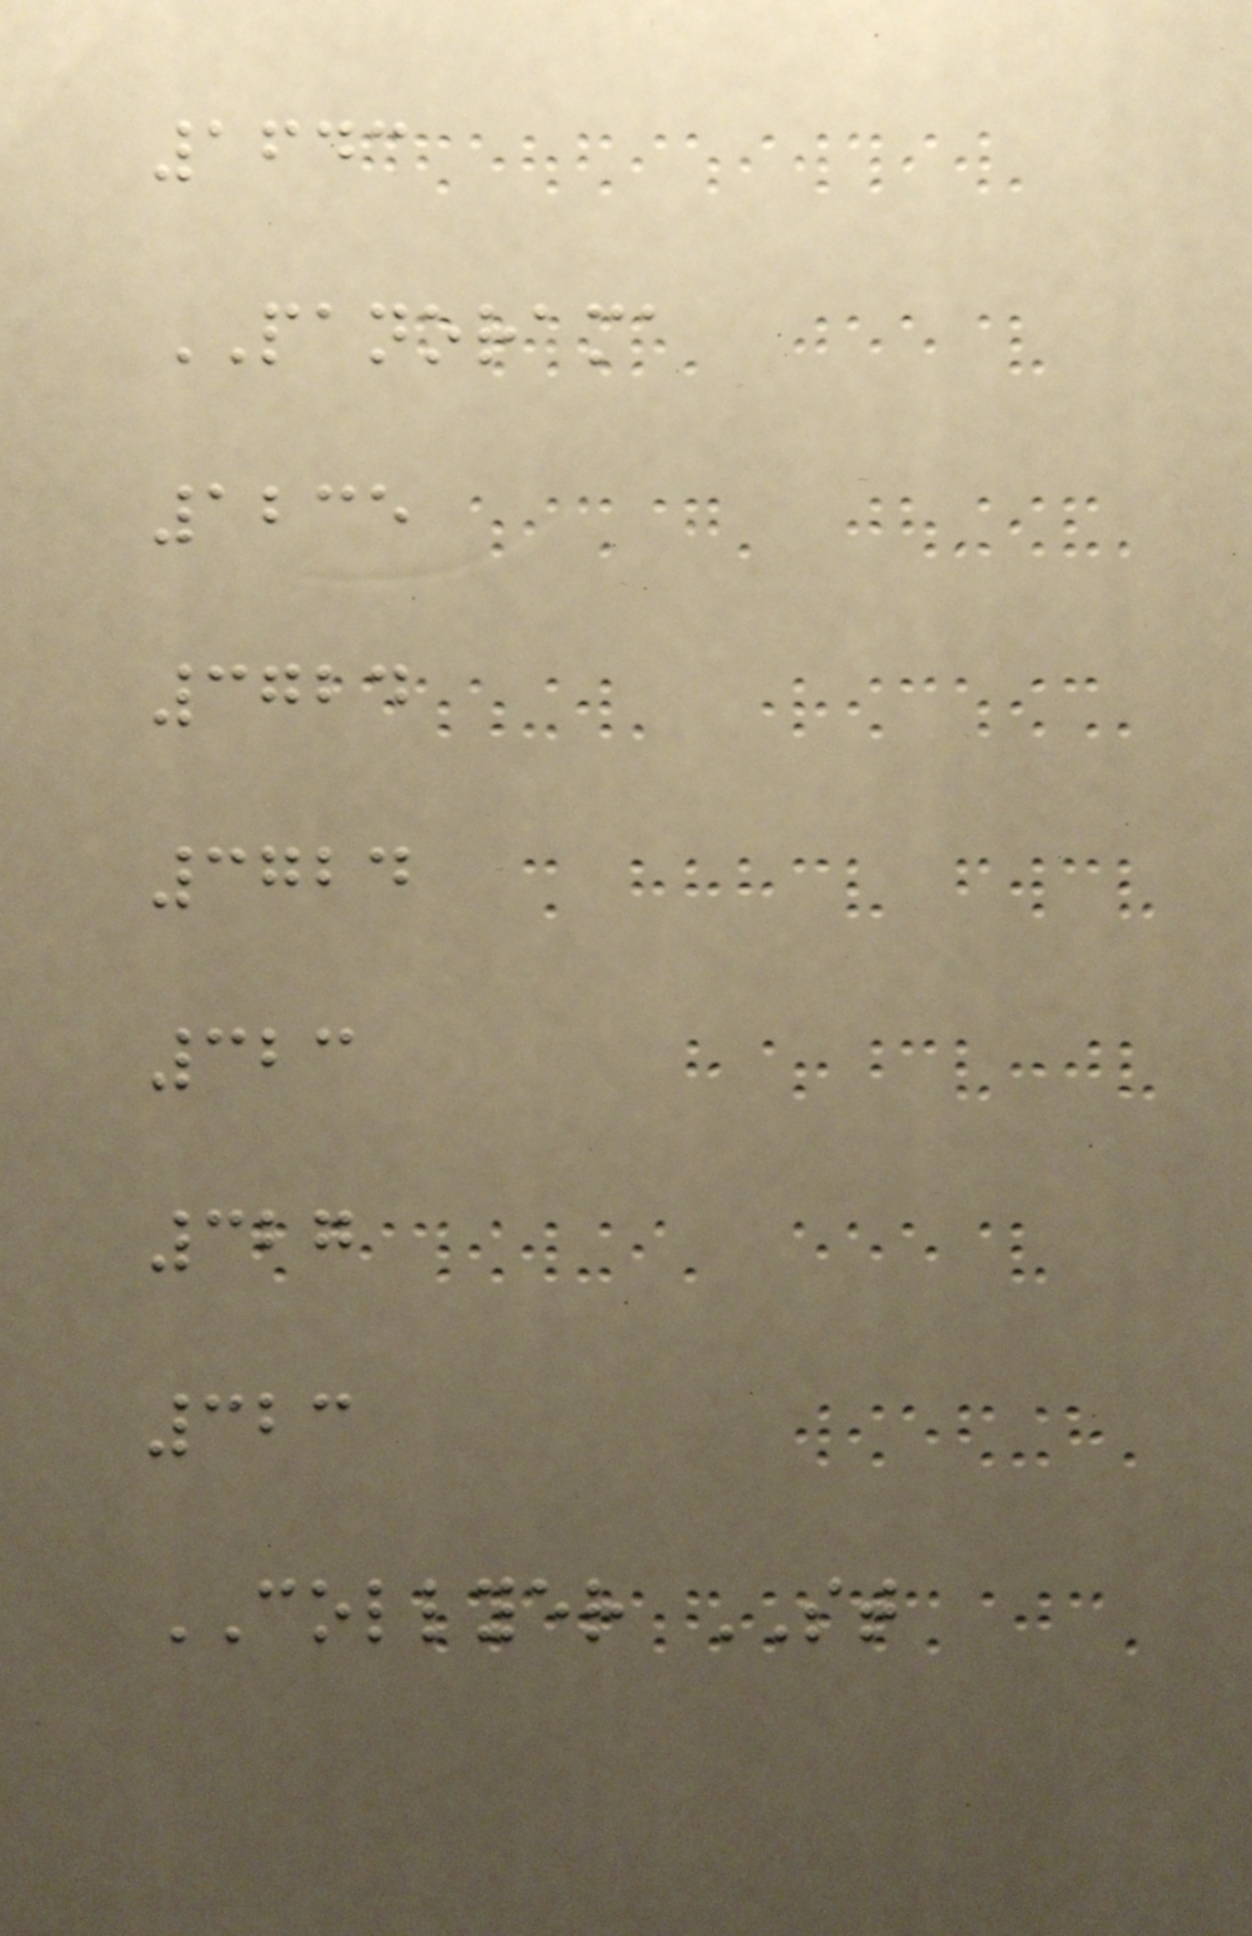1643
PANORAMA
1235
3724
3724
323
327
323
COLLYER ST
